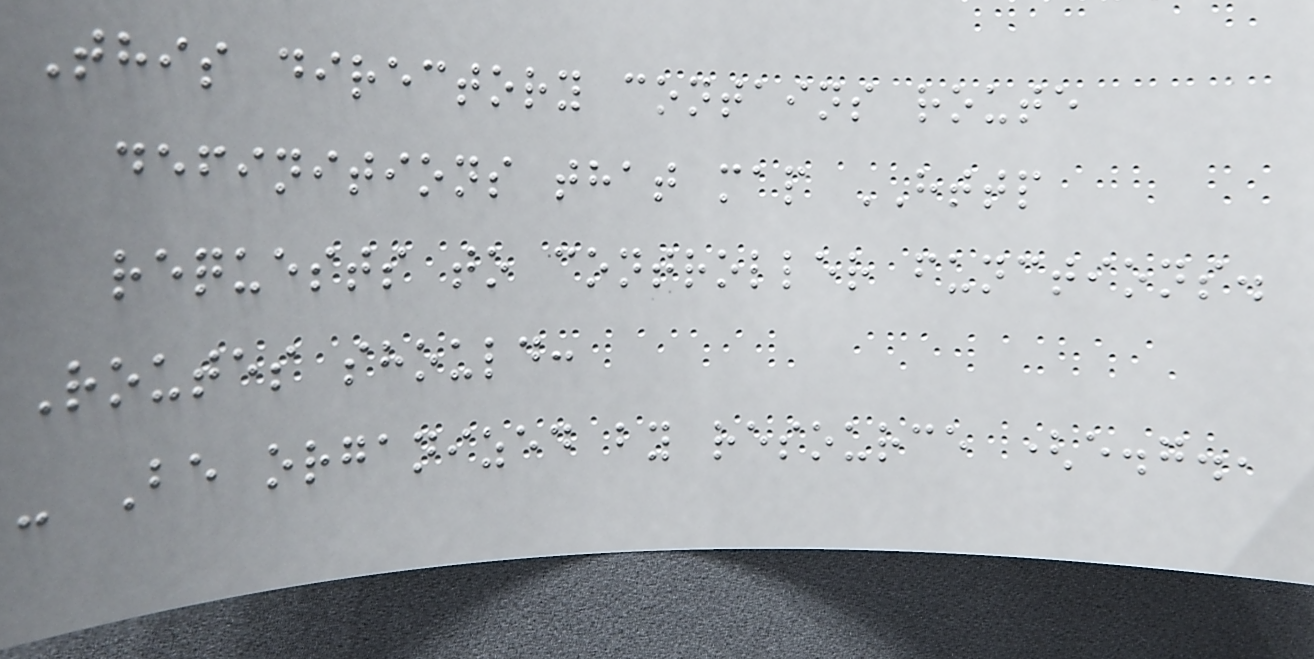This directory contains route
definitions that map HTTP
requests to controller functions.
Routes should:
- Be organized by resource (e.g.,
